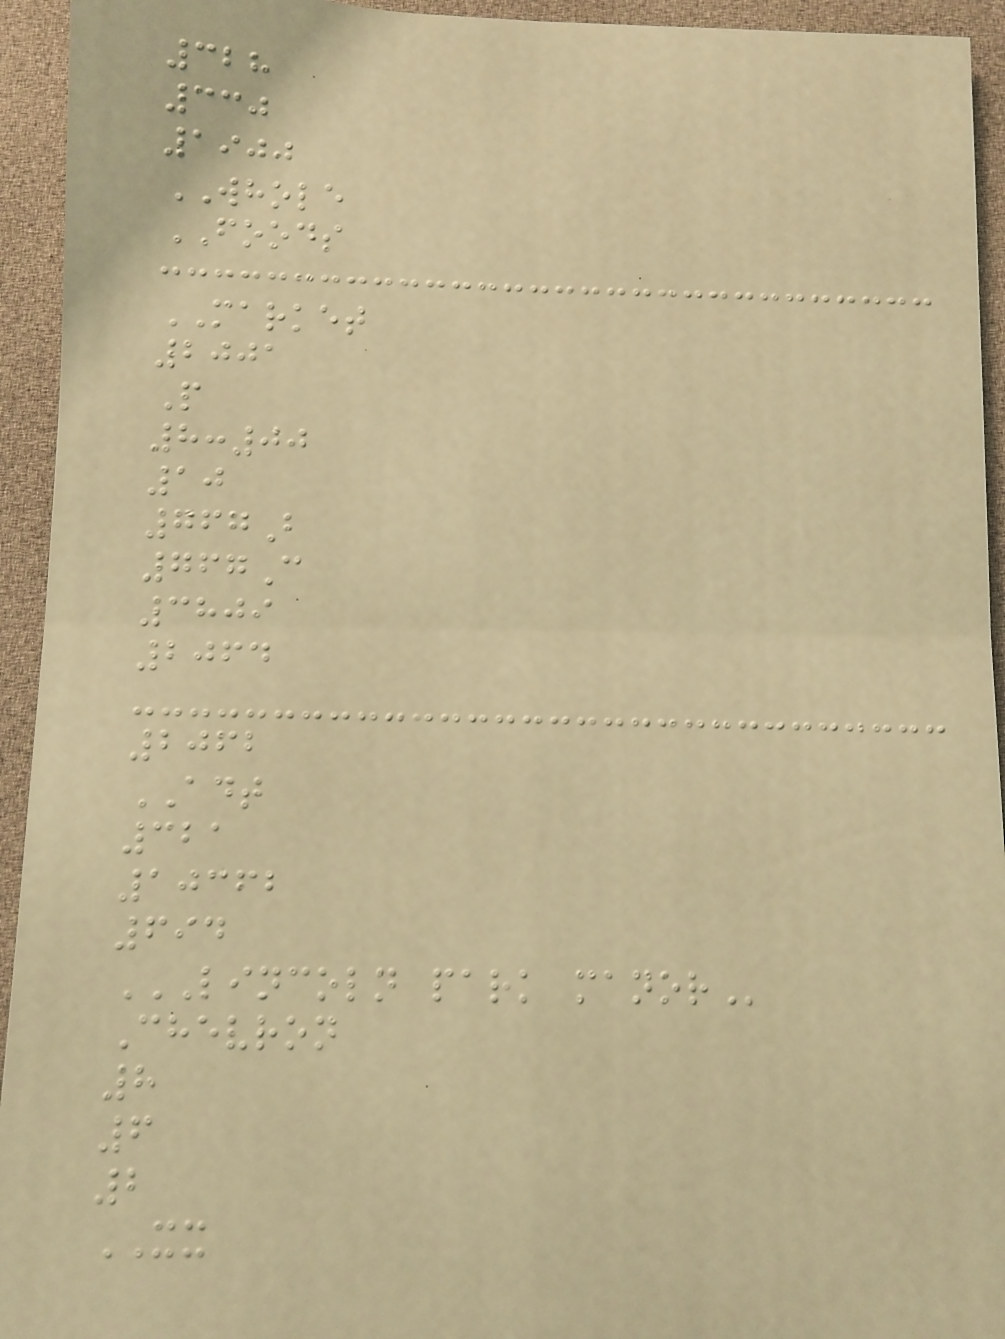328
330
1900
WHOLE
FOODS
MARKET
2001
P
8:00
10
767B
767C
3809
2064
2062
ADT
321
10362
694
LINCOLN PARK MANOR
Chevron
8
6
2
XX
